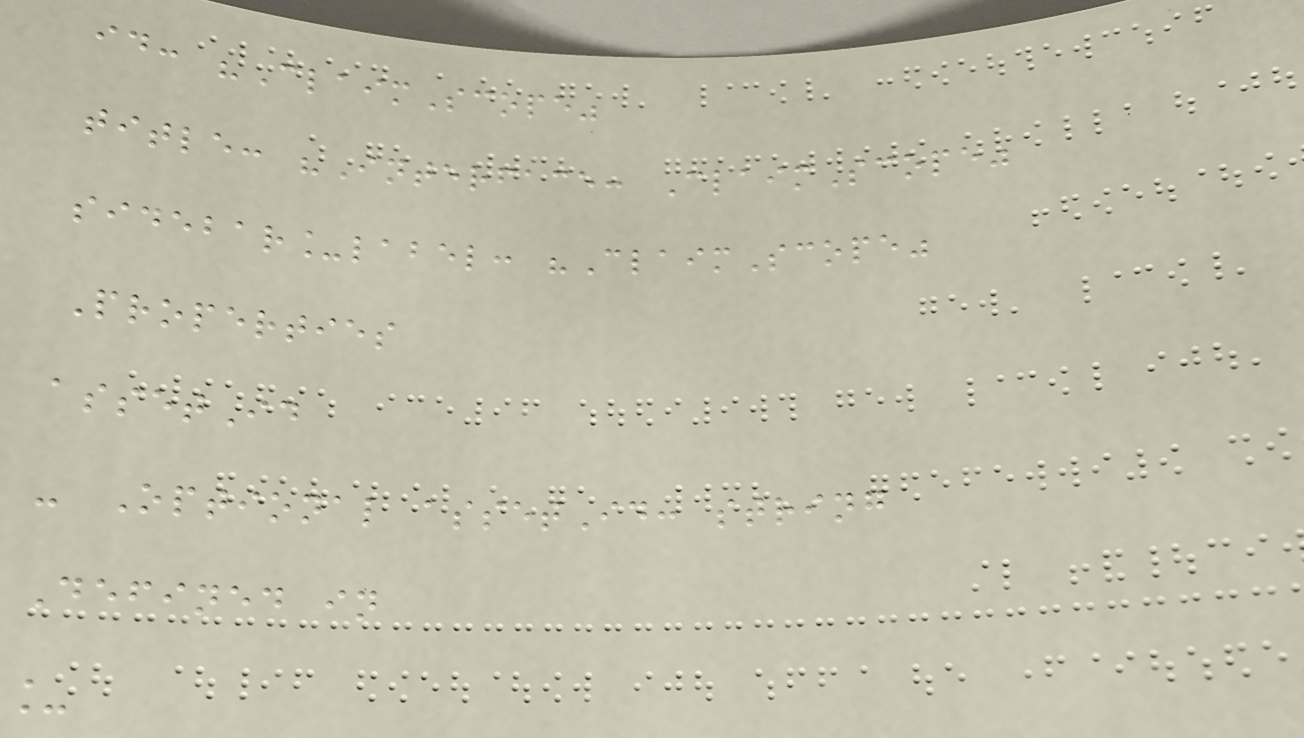id: "ClaimScope"
title: "Interface: ClaimScope"
sidebar_label: "ClaimScope"
Properties
assetId
- Optional assetId: string
Defined in
_
